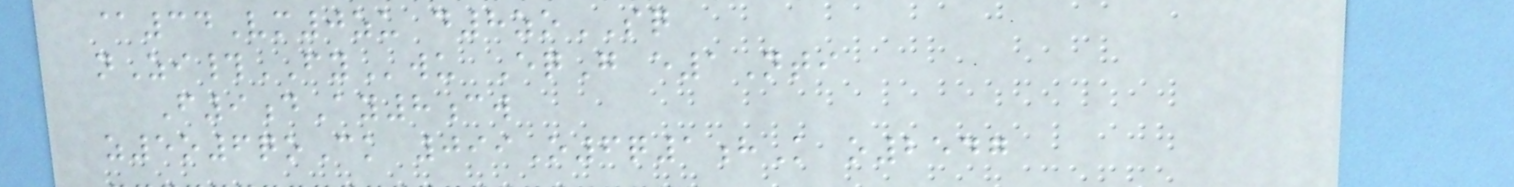@34Vm0zu d8zoSQ
nZi#FYwu EqG e1Nti
F9dAy8cw
z5o6qoCk 099O6q1hK o2547
